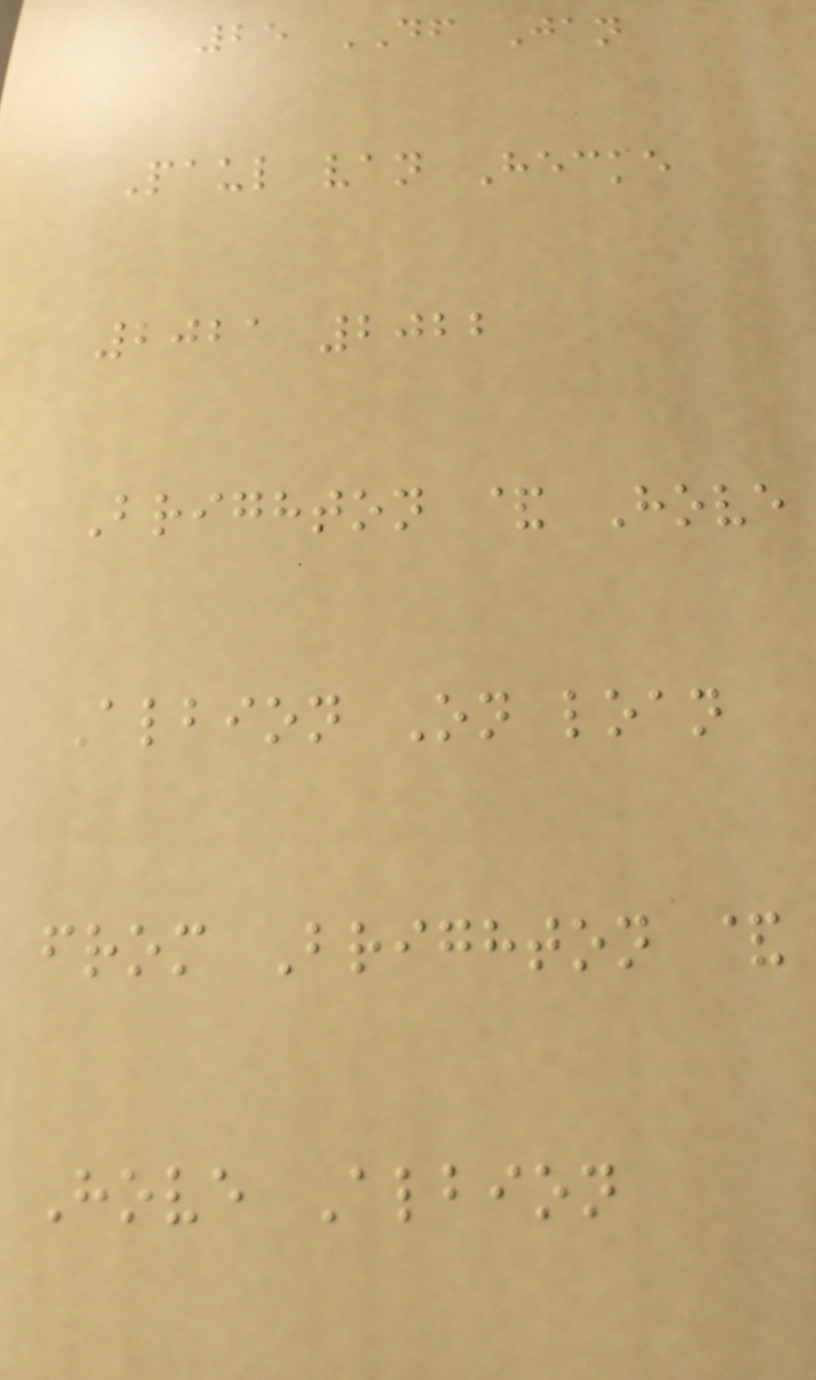25 DF Jan
Paul van Hecke
2021 2022
Brighton & Hove
Albion On loan
from Brighton &
Hove Albion
